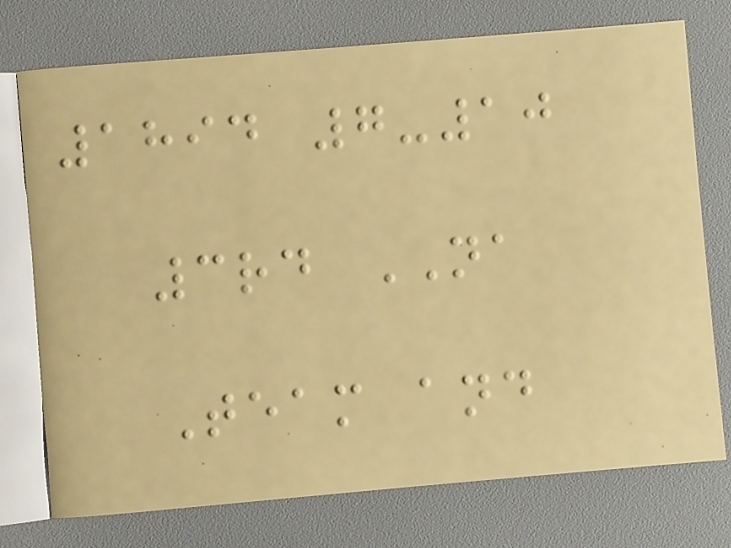1894 7-10
3rd NA
Team and
